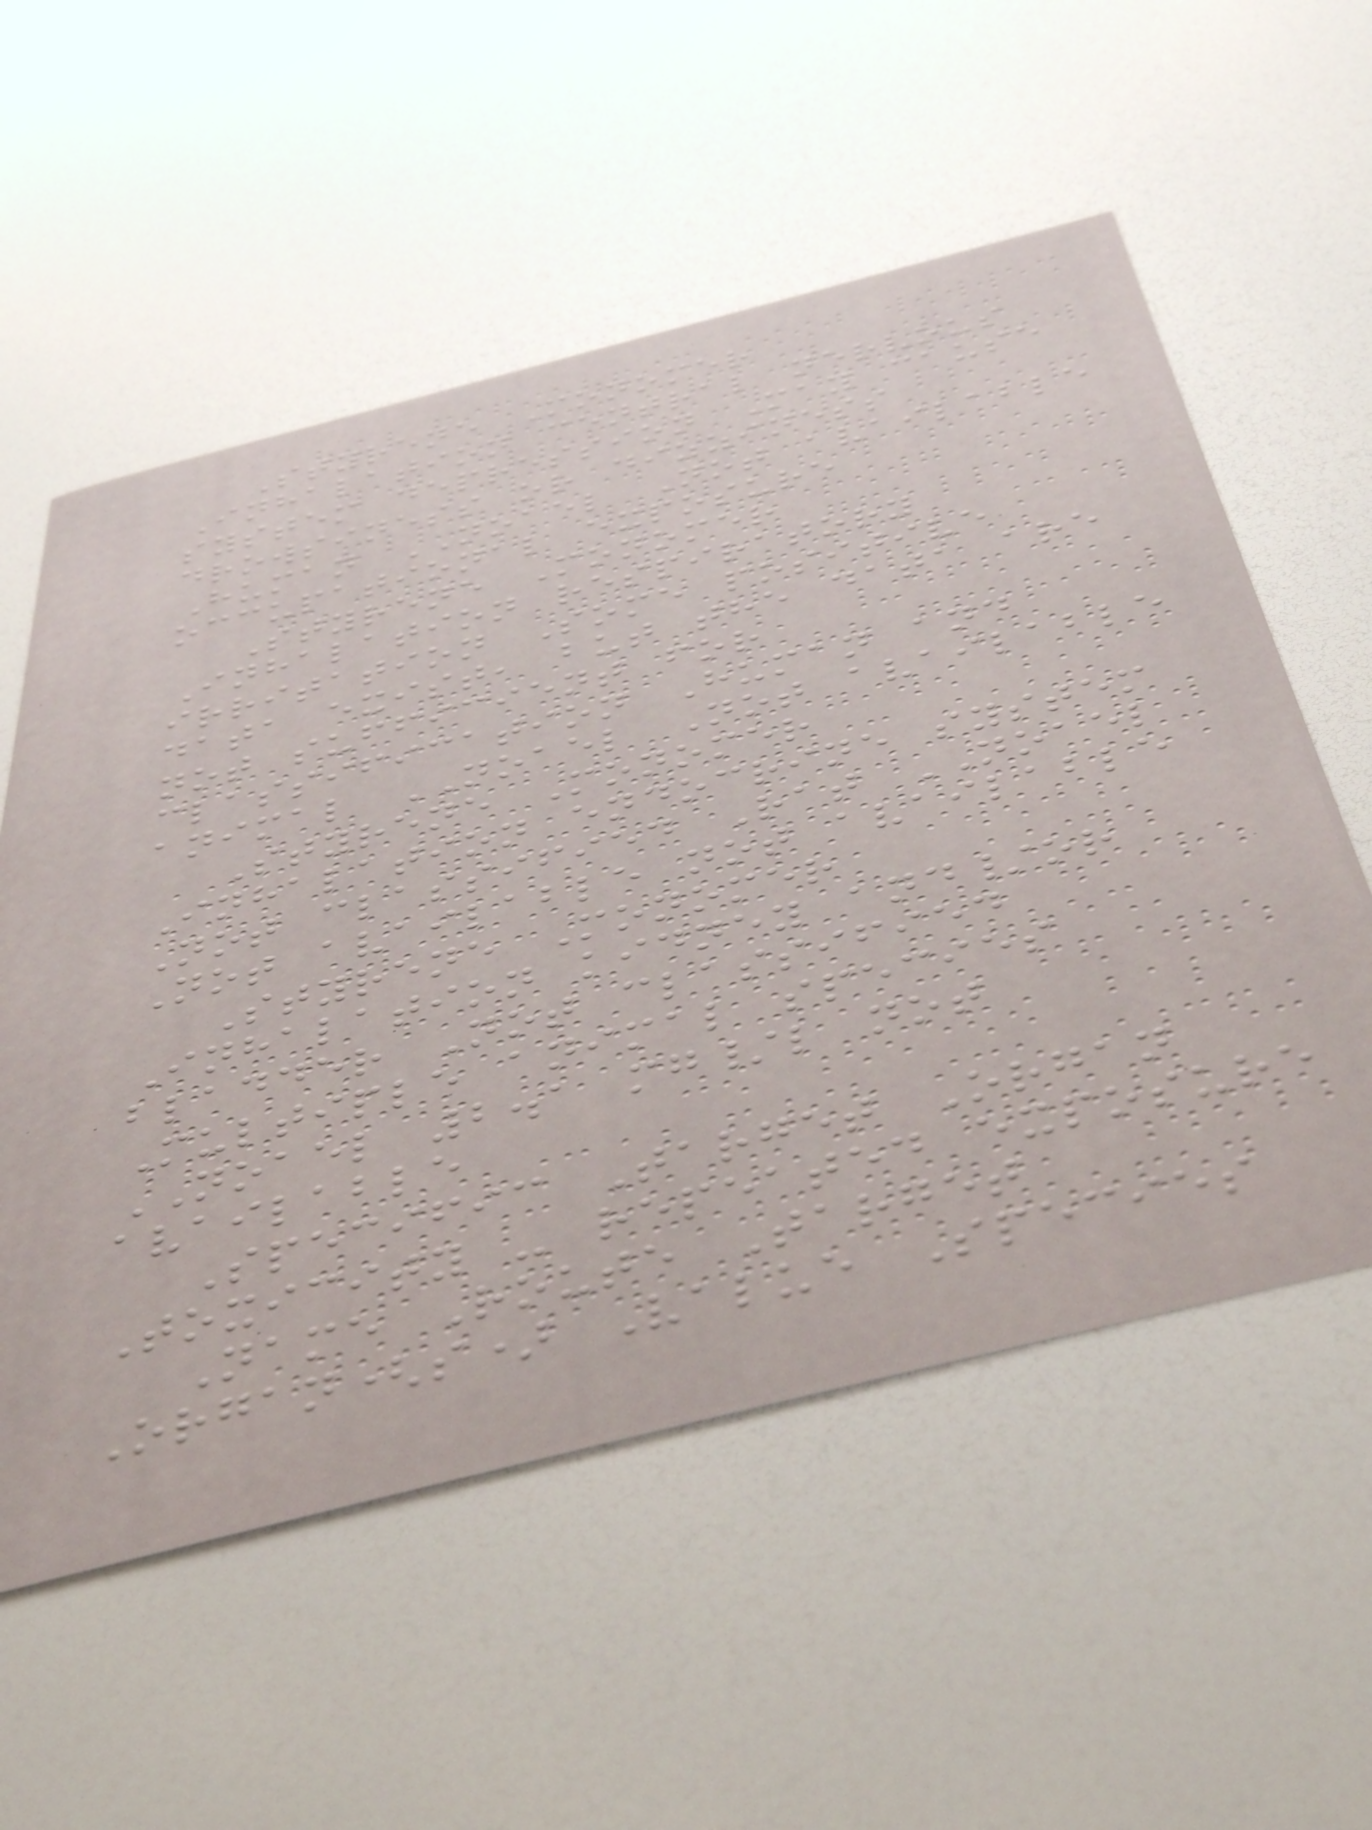Styrene Monomer
Inhalation central nervous
system depression May cause
drowsiness or dizziness
Human NOAEL Not available
occupational exposure
Styrene Monomer
Inhalation respiratory
irritation Some positive
data exist, but the data are
not sufficient for
classification Human and
animal NOAEL Not available
Styrene Monomer
Inhalation endocrine system
Not classified Rat NOAEL
Not available not available
Styrene Monomer
Inhalation kidney and/or
bladder Not classified
Multiple animal species
NOAEL 2.1 mg/l not
available
Specific Target Organ
Toxicity - repeated exposure
Name Route Target
Organ(s) Value Species
